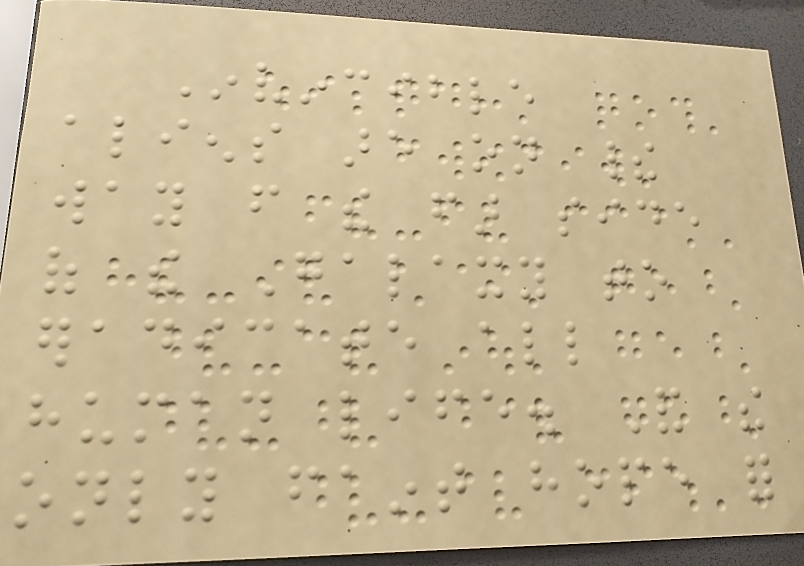Invincible
aliens are on their
way from the far side
of the Galaxy to
eradicate all
human life. And the
only faint hope for
